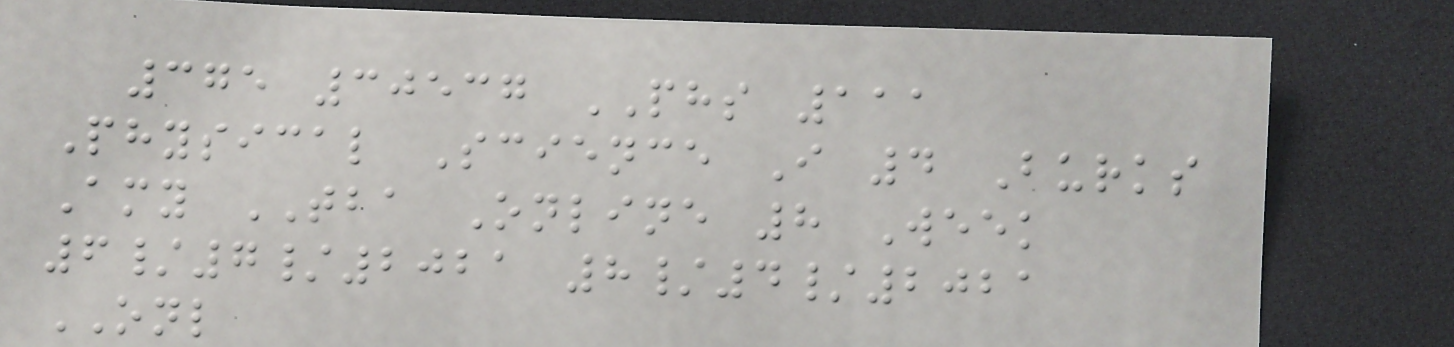375 30537 PHS 111
Physical Science I 4 Burks
Amy TBA Online 8 Week
6/7/2021 8/4/2021
ONL
